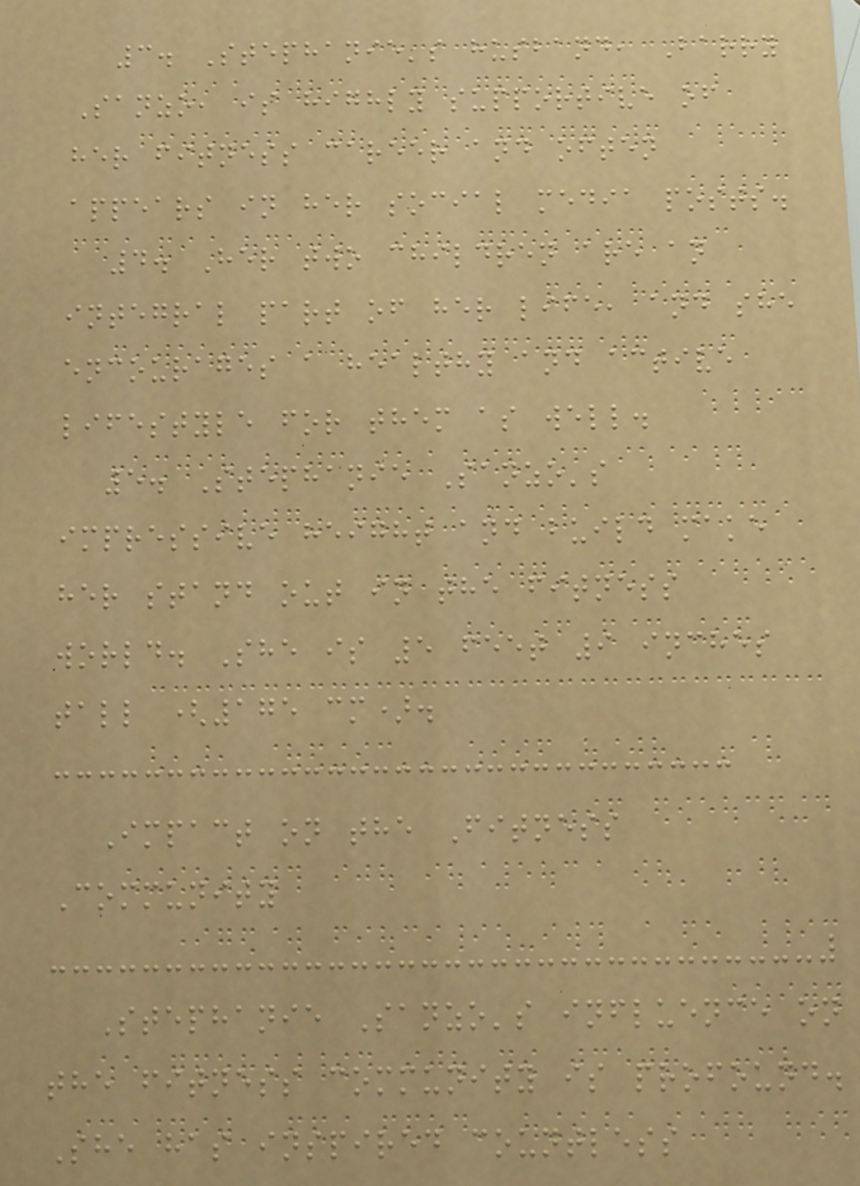3. Stephanie's husband, Barry
Sanzo, is highly supportive of
her fitness career and often
appears in her social media posts.
4. Her two children are an
integral part of her life, and she
encourages a healthy and active
lifestyle for them as well.
5. Stephanie Sanzo's
impressive height and build make
her stand out in the fitness
world. She is 5 feet 9 inches
tall (175 cm).
Impact on the Fitness
Community
Stephanie Sanzo's influence on
the fitness community is profound.
She has inspired countless
